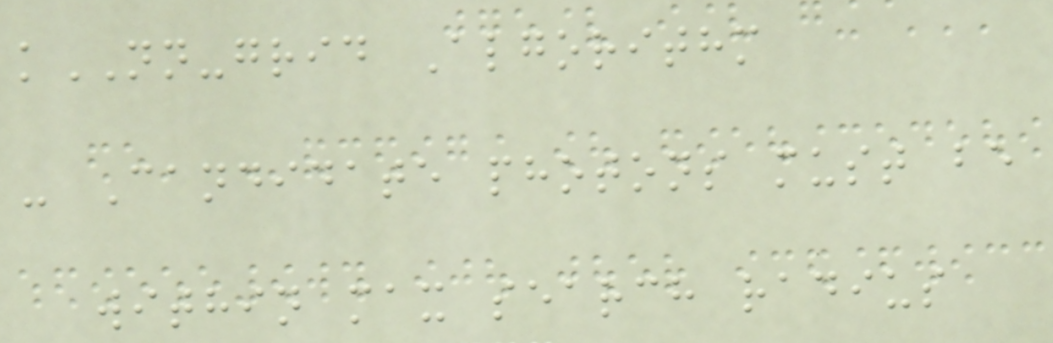kNN-grid Algorithm
- Candidate photons must be
within max search radius
